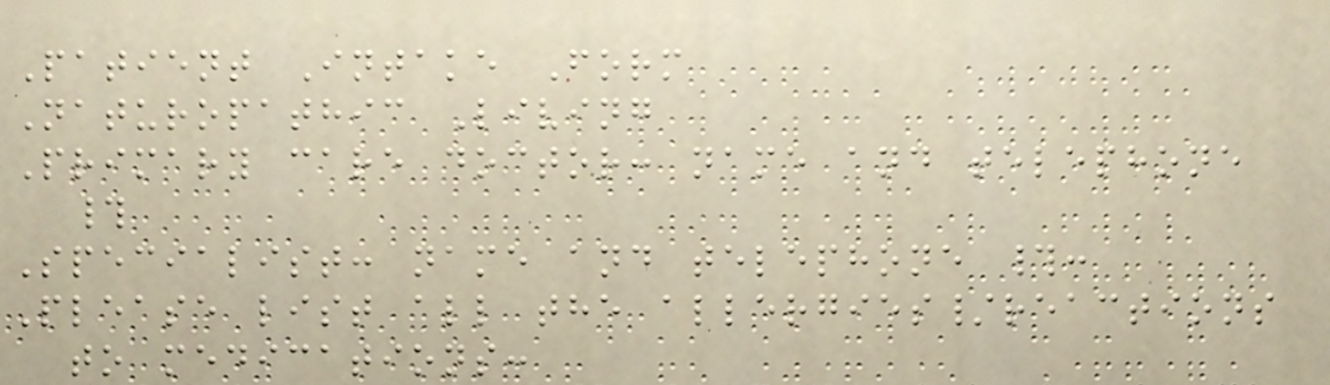Patient Intake Form
Naturopathic Living
Primary care doctor: name and telephone
#
Specialist: name and telephone #:
Please list all the allergies/reactions
to medications:
